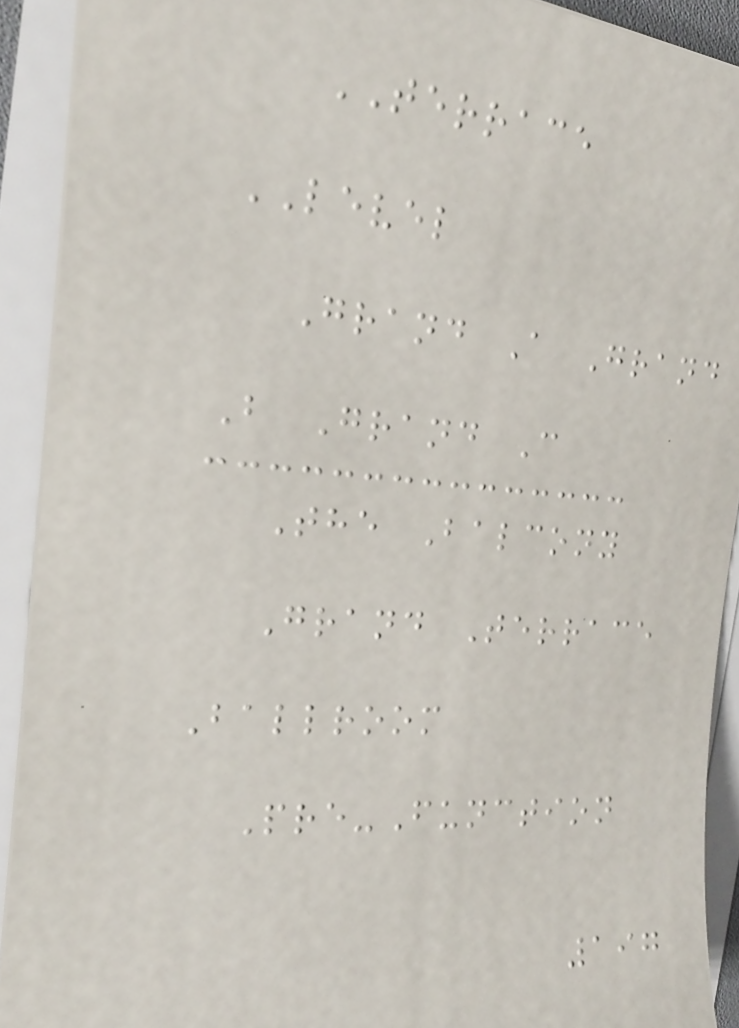TERRACE
LEVEL
Grand A Grand
B Grand C
The Balcony
Grand Terrace
Ballroom
Pre-Function
197
